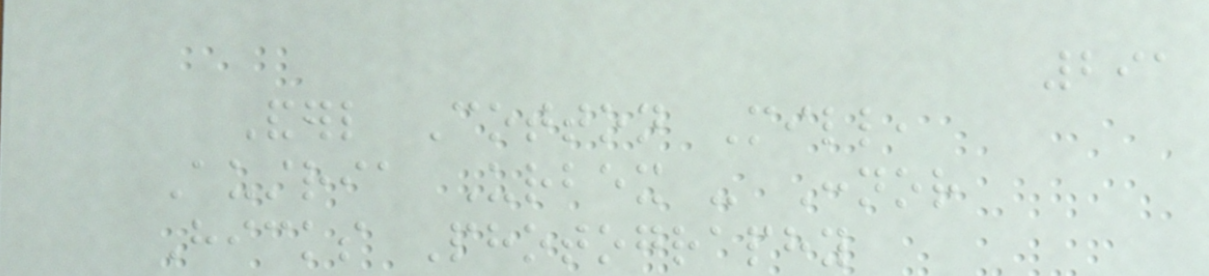291
Anderl Cotton Mill,
Austria Urbex - Connor
Hicks Photography
